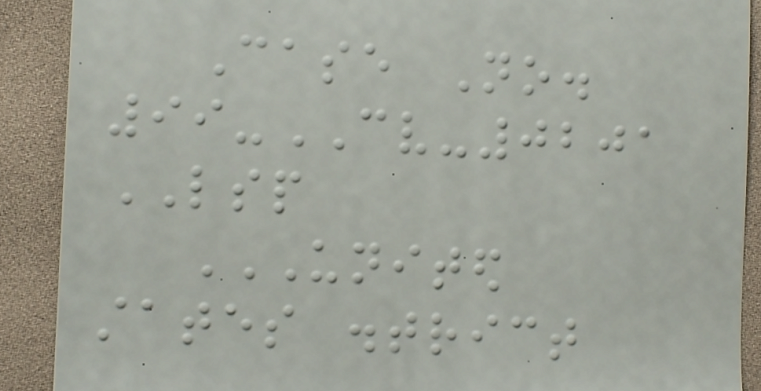Case No.
99-CV-0201
LSP
UNITED
STATES DISTRICT
